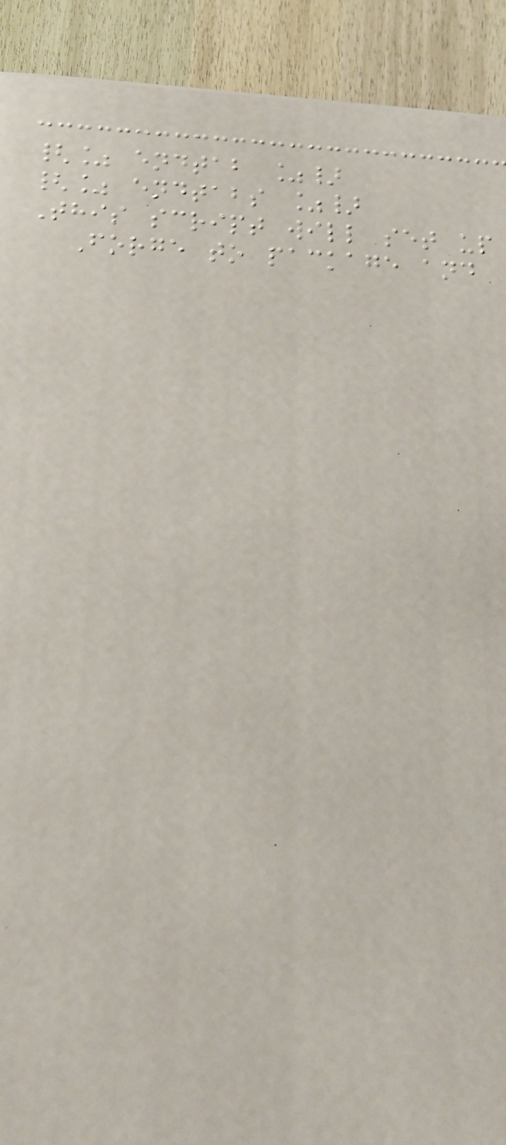{% endtab %}
{% endtabs %}
This script will set up
Forge to package and
